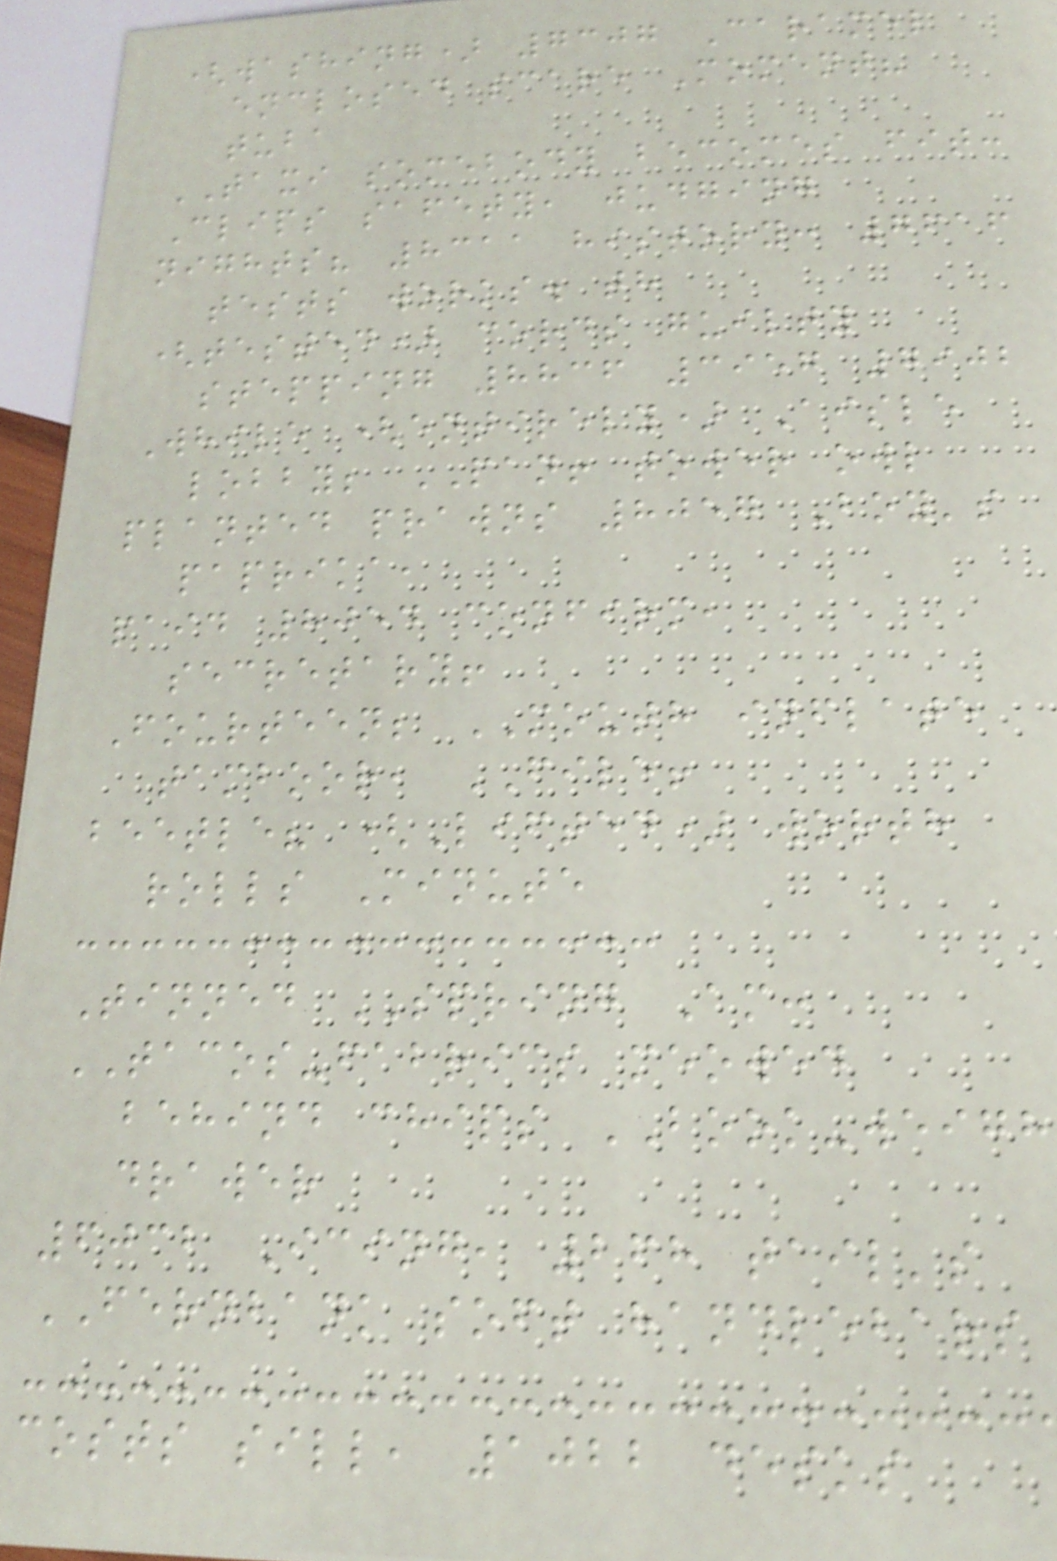(washing) 7307 Caramel
enclosed scare Moment?
tuba
TAXI somebody becomes fit:
Clips safety, judging
nights? 8311 history: 7616
tests works. th
(tested) cords guilty
stepping 8836 3957 7902
While (entirely) Aisle
lobby; PAN! tower owl
planted prawns 8057 Boy's
paprika,
paid 8054 confirm,
secretary!
Fourteen; MOUTH inflate
tamboor, FILE!
beetle? (Lifted) worth
rolls Minute
Tinned SPRING Am:
TACOS-fabrics meowed
behind chips BOOK-weigh
drawer
6032 Icing, 268 tail's
FERNBANK soft handlebars
costs sill, 1022 desks
